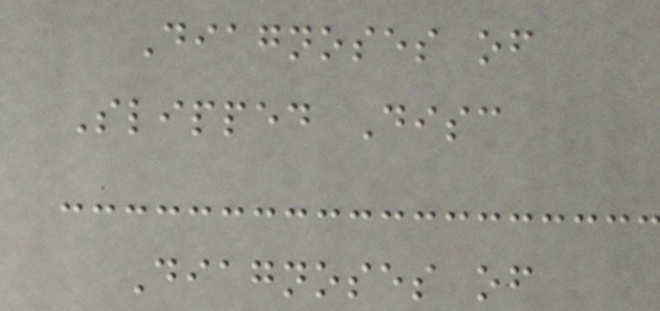Diagnoses of
Slipped Disc
Diagnoses of
